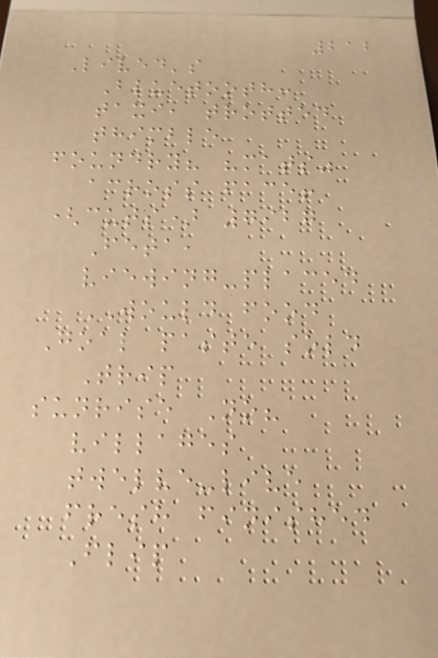212
Lived's
Bluetooth:
taxi, trotted
thimble
foundry? "mats"
across face!
(cuts) 7927
Feta,
viewing-placed
WOULD food
Goal paste sold
Trip
sunrise No?
villages
twelve-live
fresh finished
Flip
